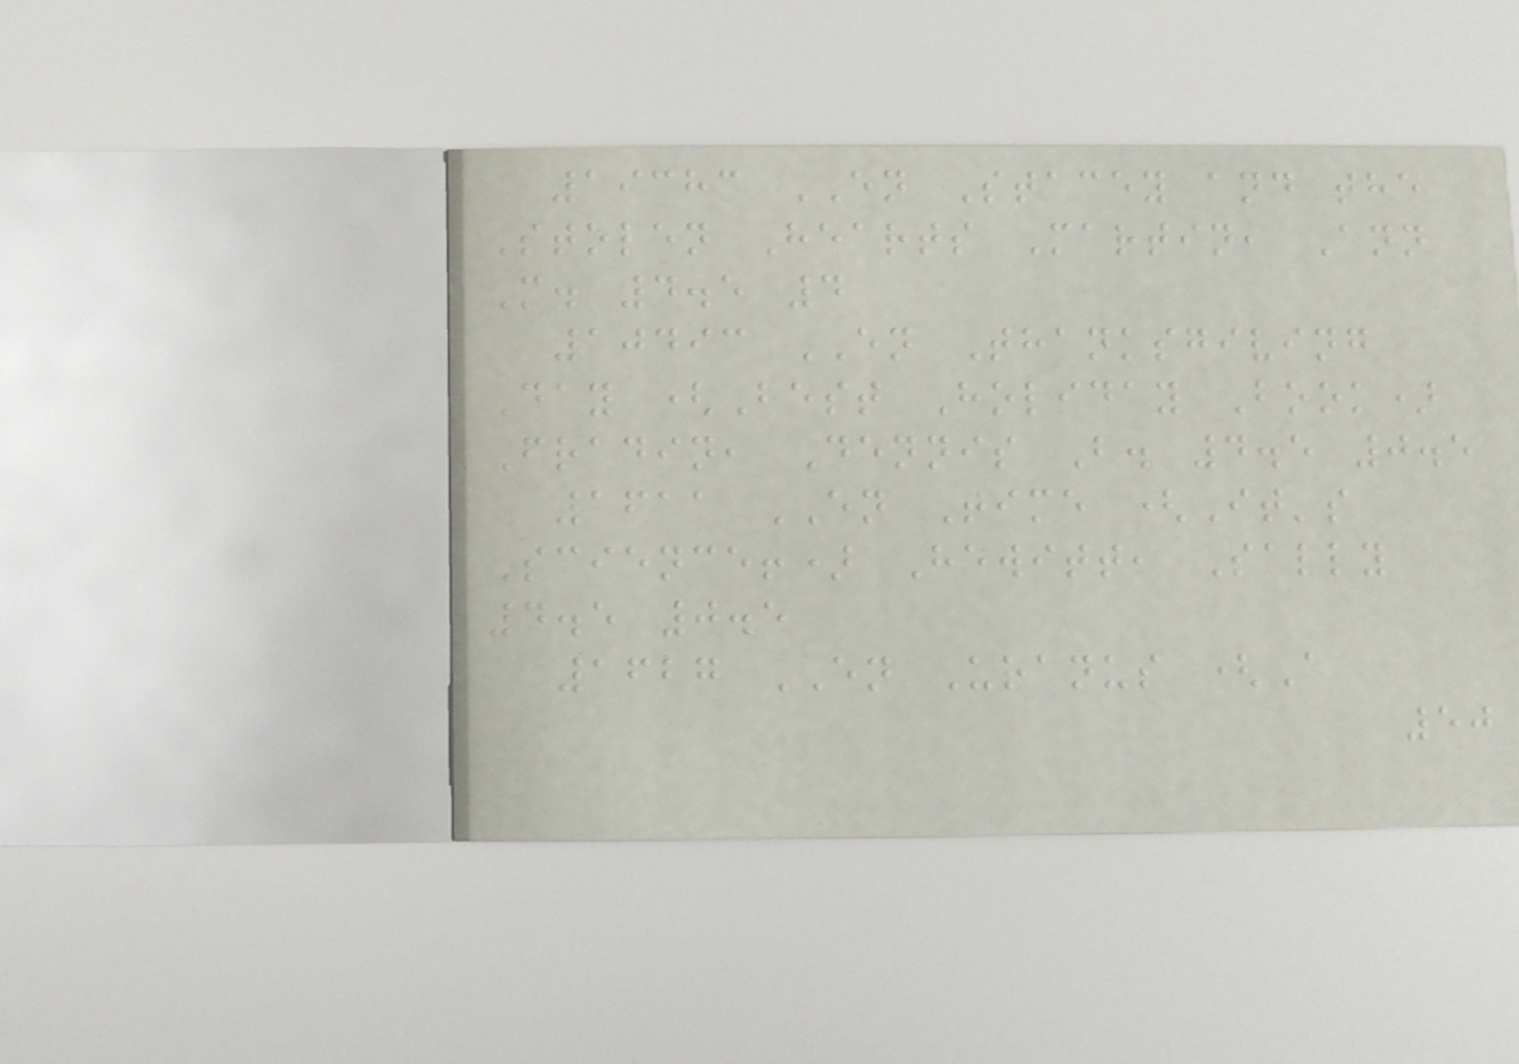19383 EN Stacey and the
Stolen Hearts Martin, Ann
M. 4.5 4
10493 EN Thanksgiving
Day (Best Holiday Book)
Fradin, Dennis B. 4.5 0.5
1611 EN Time (It's
Science!) Hewitt, Sally
4.5 0.5
1627 EN Uranus (A
50
